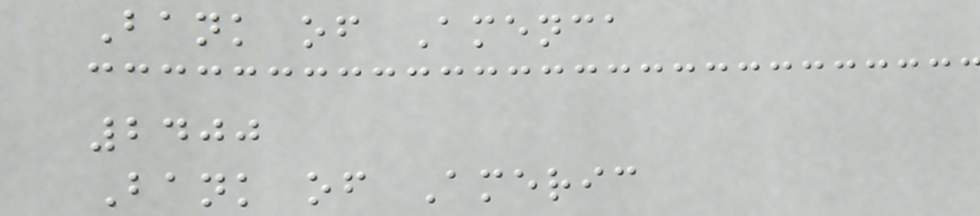Bank of Amenca
2400
Bank of Americ
